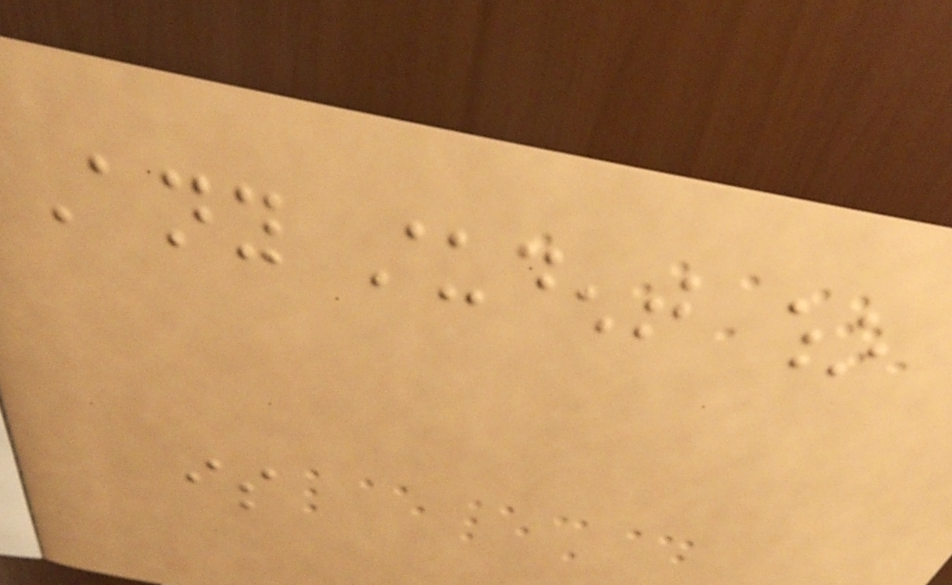Any student who
is
